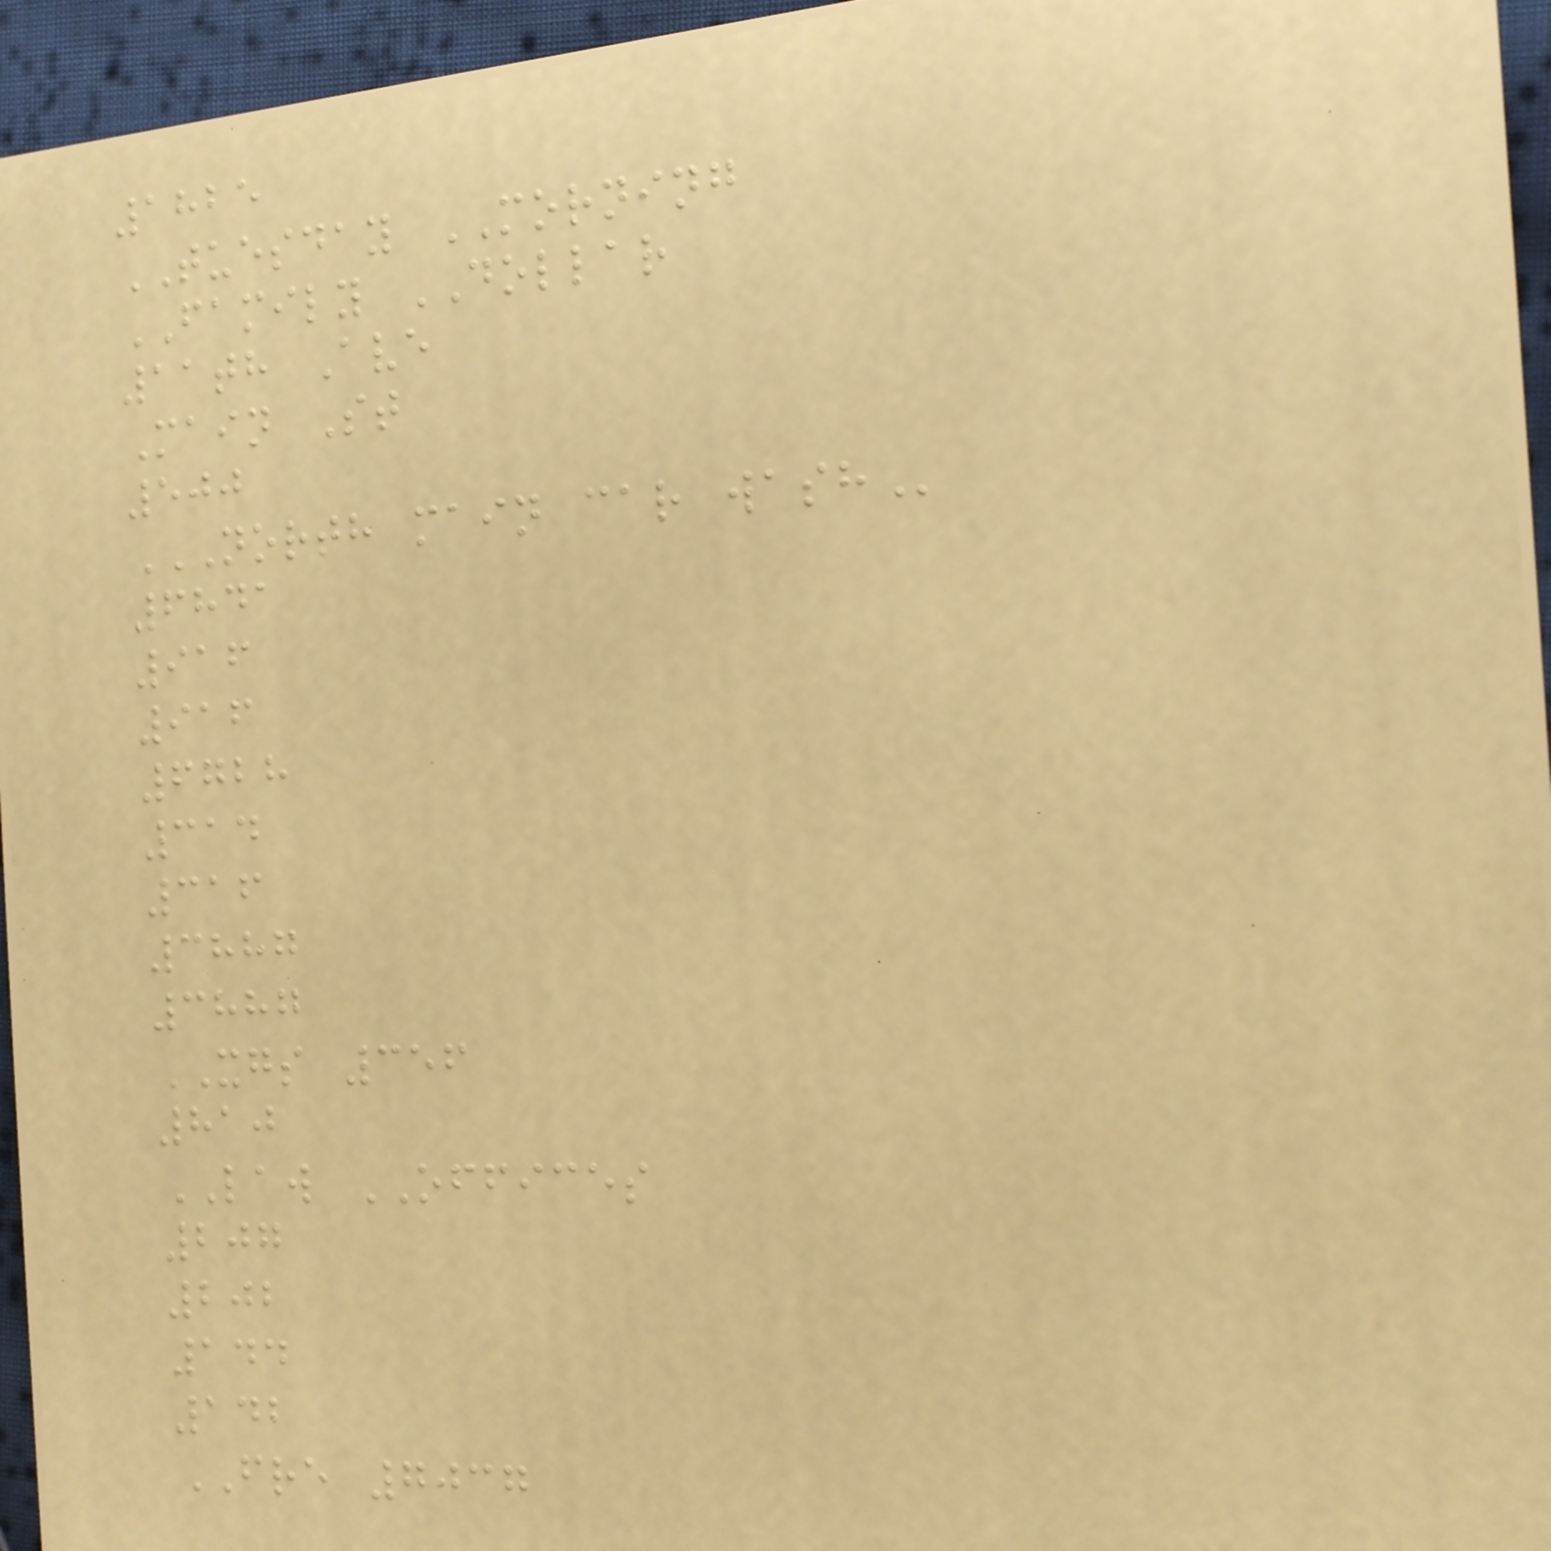1825
TUESDAY MORNING
FAMILY DOLLAR
11th Ave
Main St
500
NORTH MAIN CAR WASH
6841
916
916
6728
314
316
3887
3887
XGS 356
810
LAW OFFICES
207
202
144
142
FRE 7037
